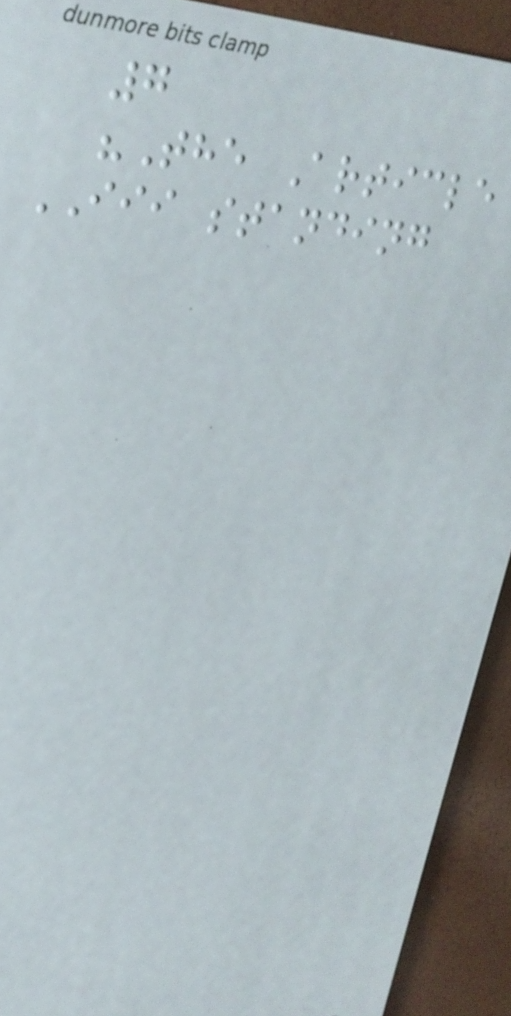7
"The Article
III standing
